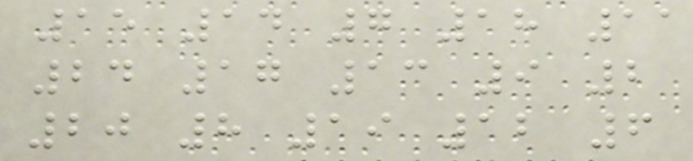15 14 7 18 11
24 17 13 9 2
20 8 19 12 6
